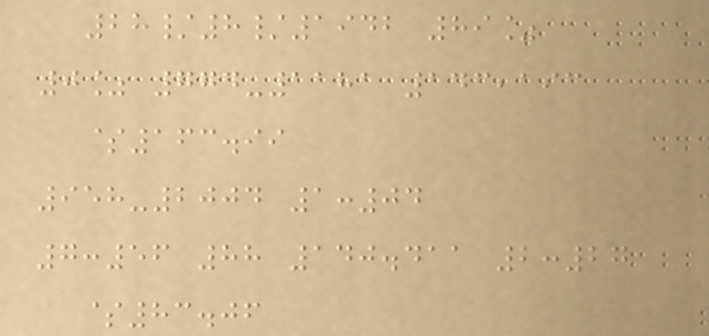28/8/1942 89%
0% 774-1181 143,193
$163.99
958-2004 1:04
7:56 88 140.411 2:27
$83.06
